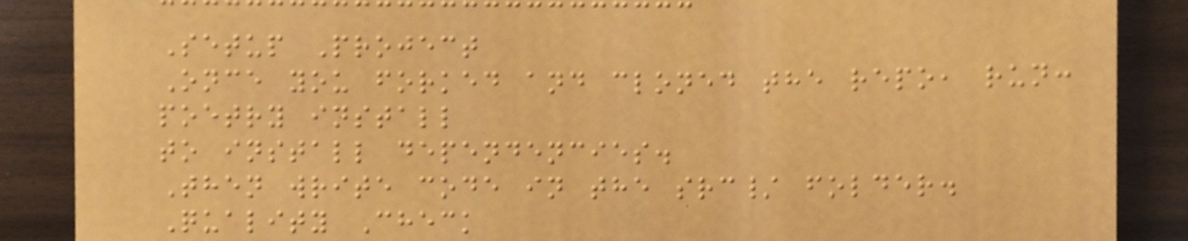Setup Project
Once you forked and cloned the repo, run:
poetry install
to install dependencies.
Then write code in the src/ folder.
Quality Check
